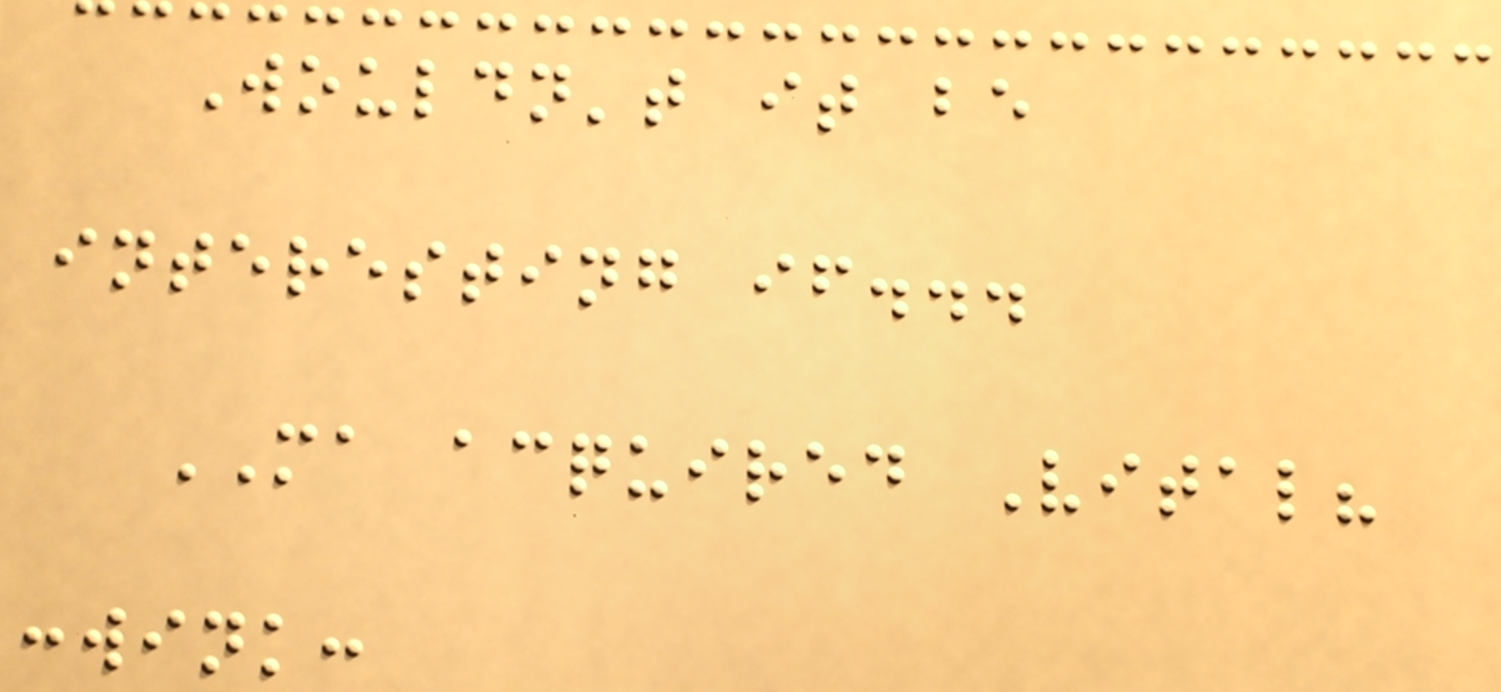Wouldn't it be
interesting if...
MA acquired Vital?
:wink:
